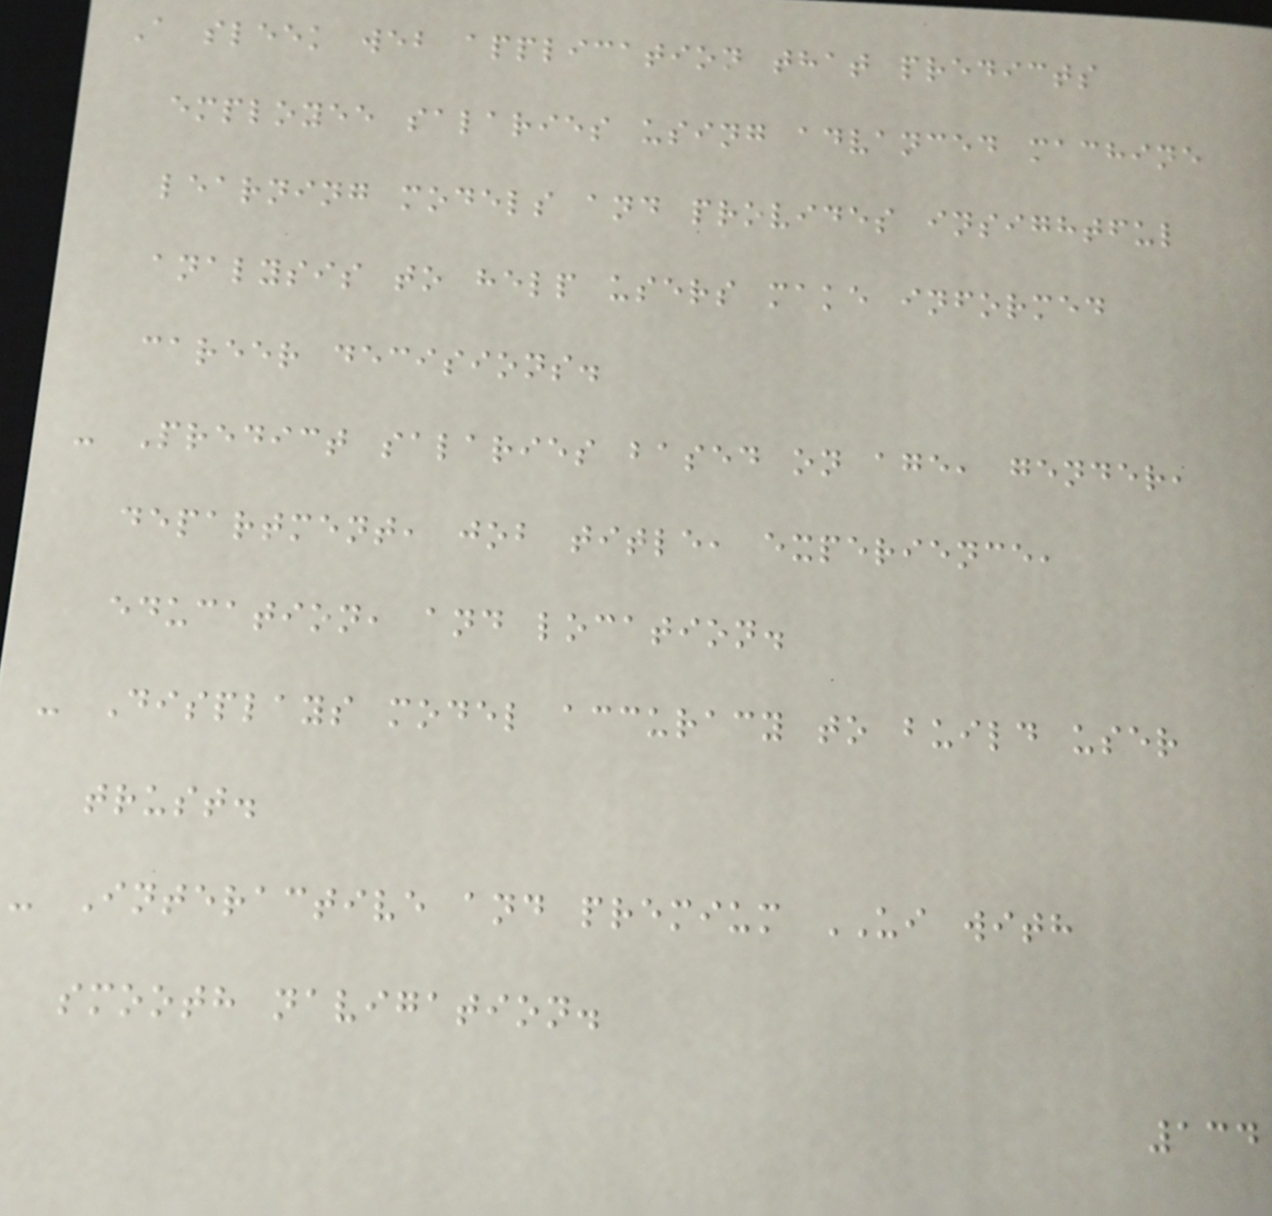A sleek web application that predicts
employee salaries using advanced machine
learning models and provides insightful
analysis to help users make informed
career decisions.
- Predict salaries based on age, gender,
department, job title, experience,
education, and location.
- Displays model accuracy to build user
trust.
- Interactive and premium UI with
smooth navigation.
134
